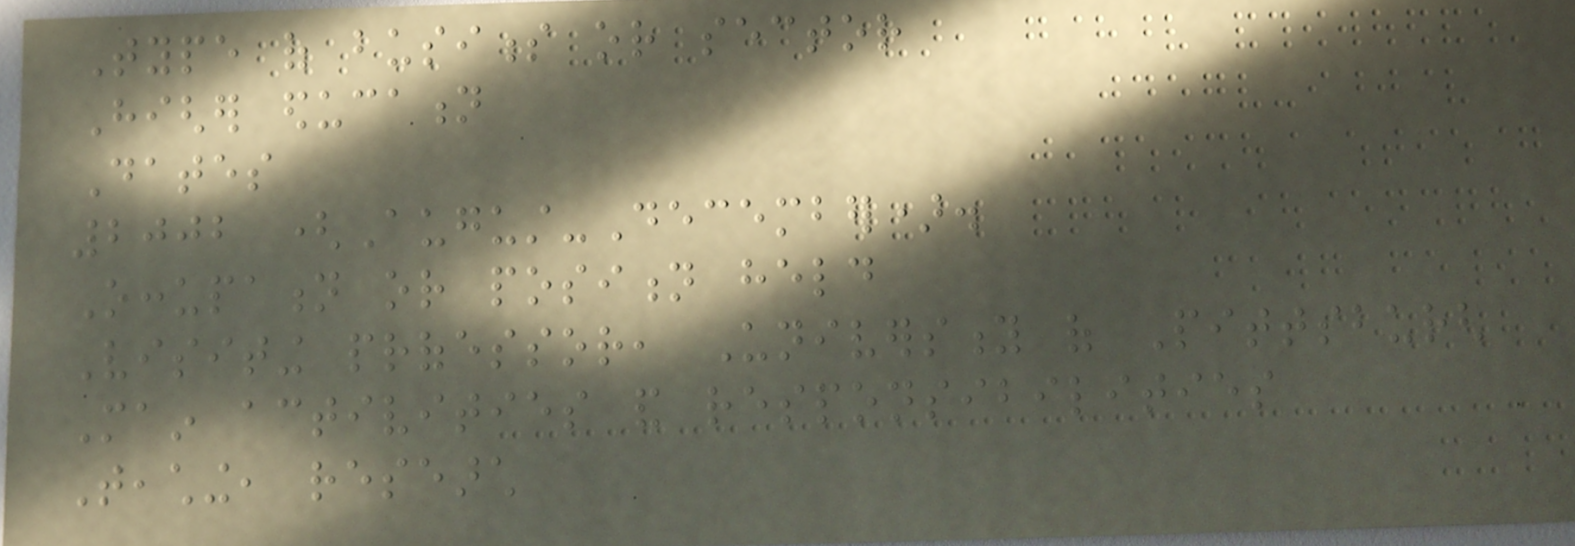Type of business or sector
Higher education
Dates
2002 (August-December).
Occupation or position held
Visiting professor, University of Pittsburgh
Main activities and responsibilities
Teaching, research
